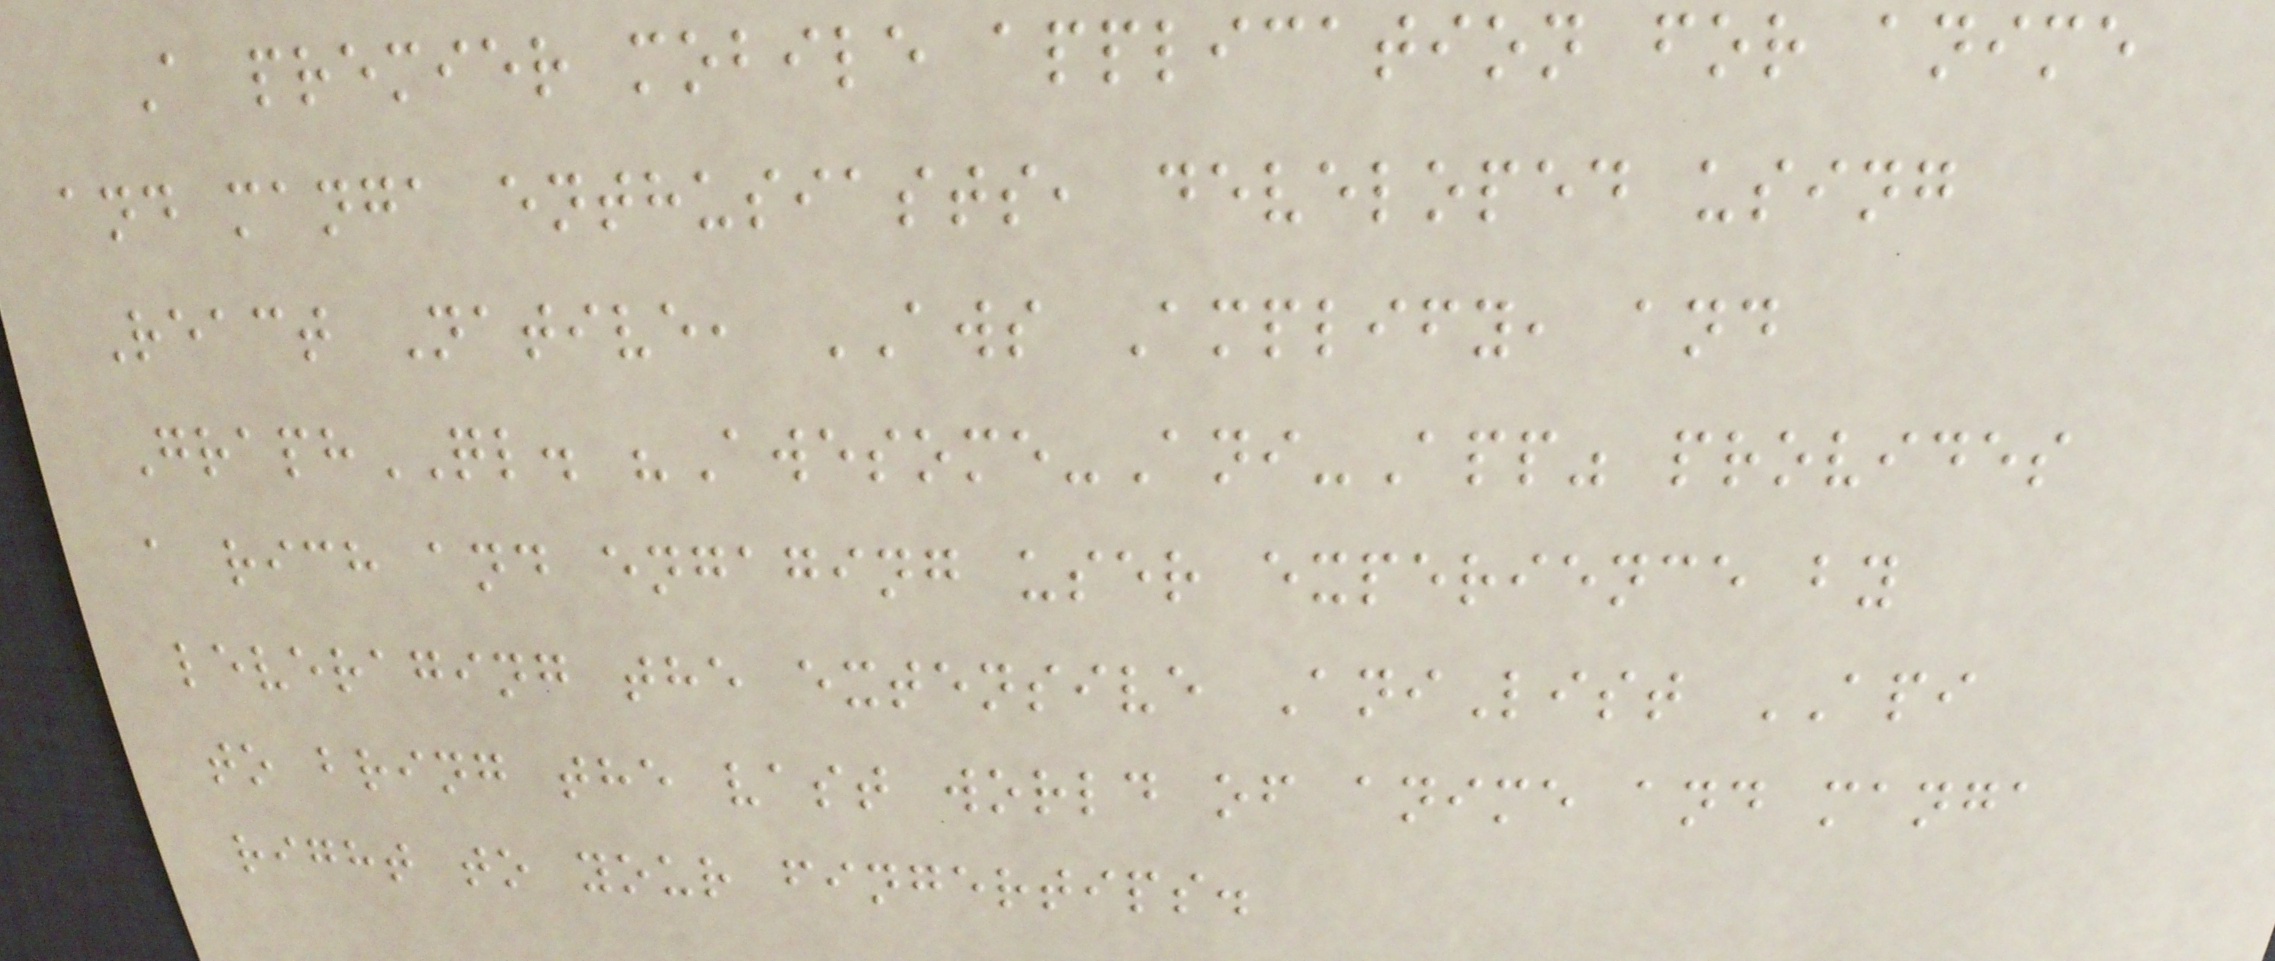A premier mobile application for anime
and manga enthusiasts, developed using
React Native, AWS Amplify, and
GraphQL. "Awesome-Ani-App" provides
a rich and engaging user experience by
leveraging the extensive AniList API
to bring the vast world of anime and manga
right to your fingertips.
